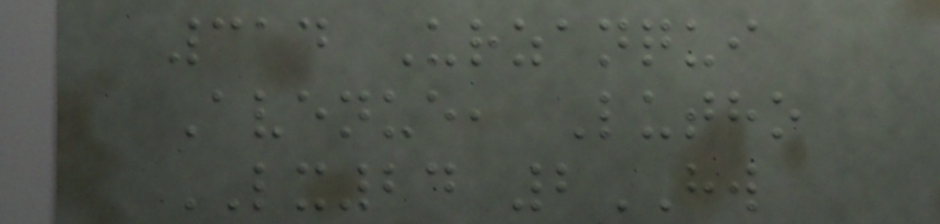314 Urzanqui
Avenue, Lutho
LX24 2HW
